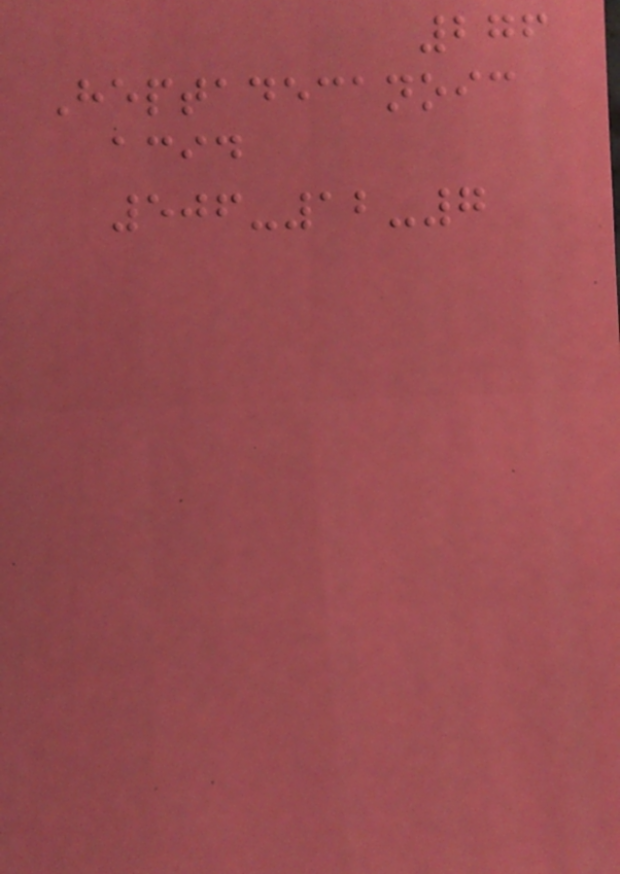276
Heptadecanoic
acid
506-12-7
